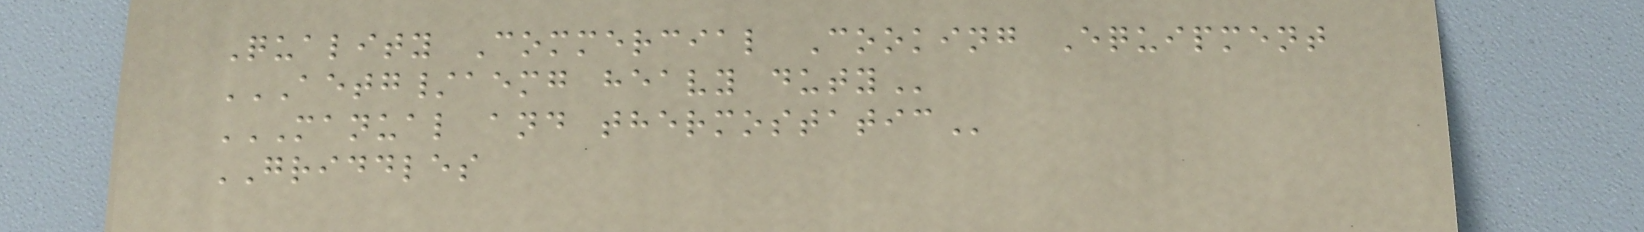Quality Commercial Cooking Equipment
AETG/AEMG HEAVY DUTY
MANUAL AND THERMOSTATIC
GRIDDLES
